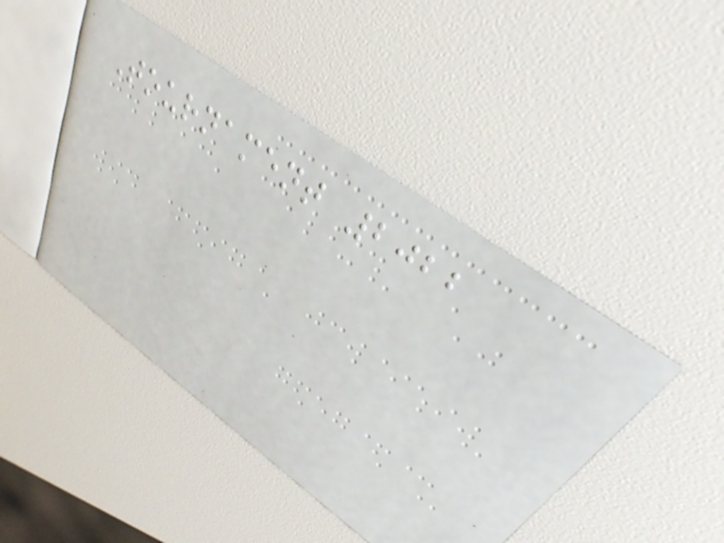Tournament 2022
